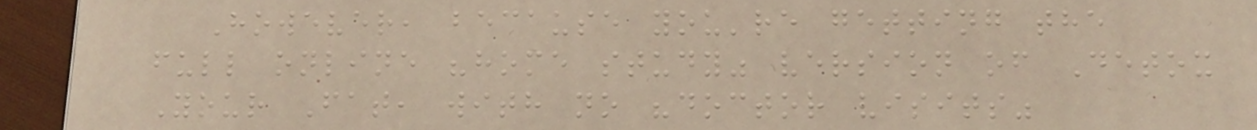However, because you're getting the
full online "home study" version of Detox
Your Fat, with no "doctor visits"
